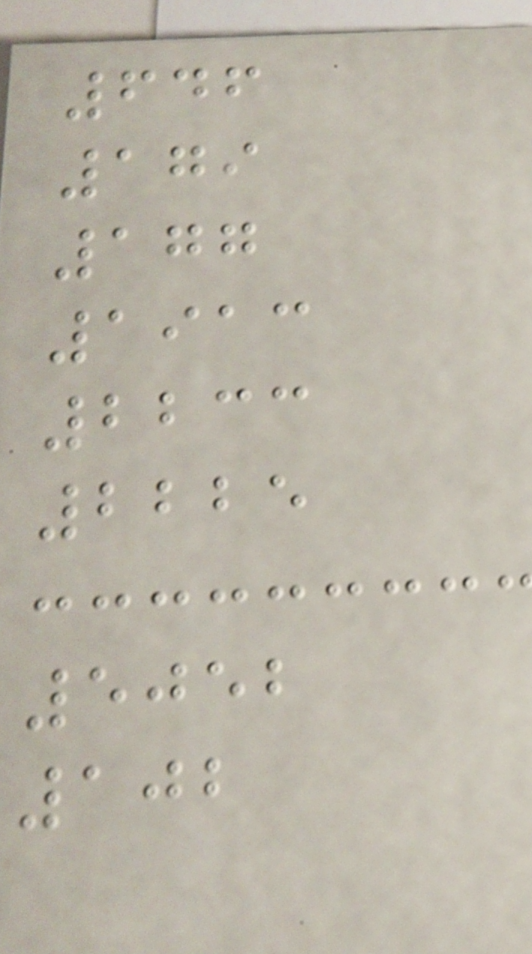646
179
177
1913
2233
2225
5052
102
